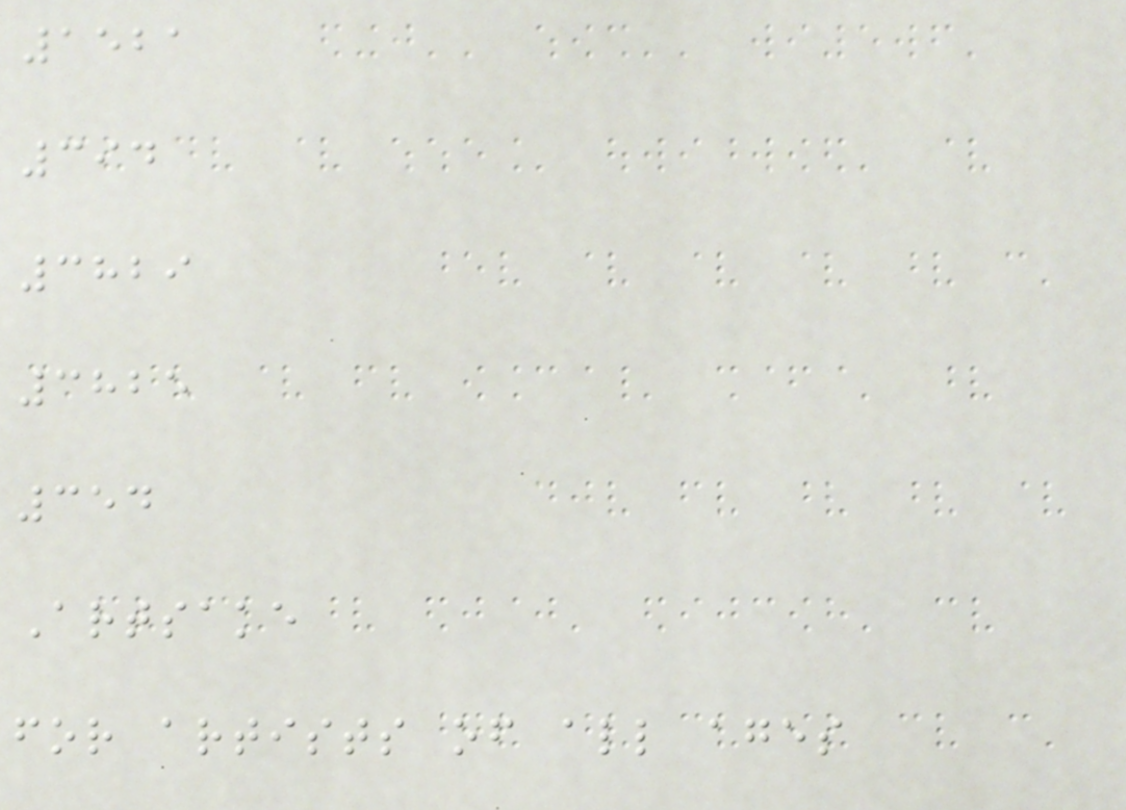1521
394
3829
3825
354
Artsake
for artists of all ages
